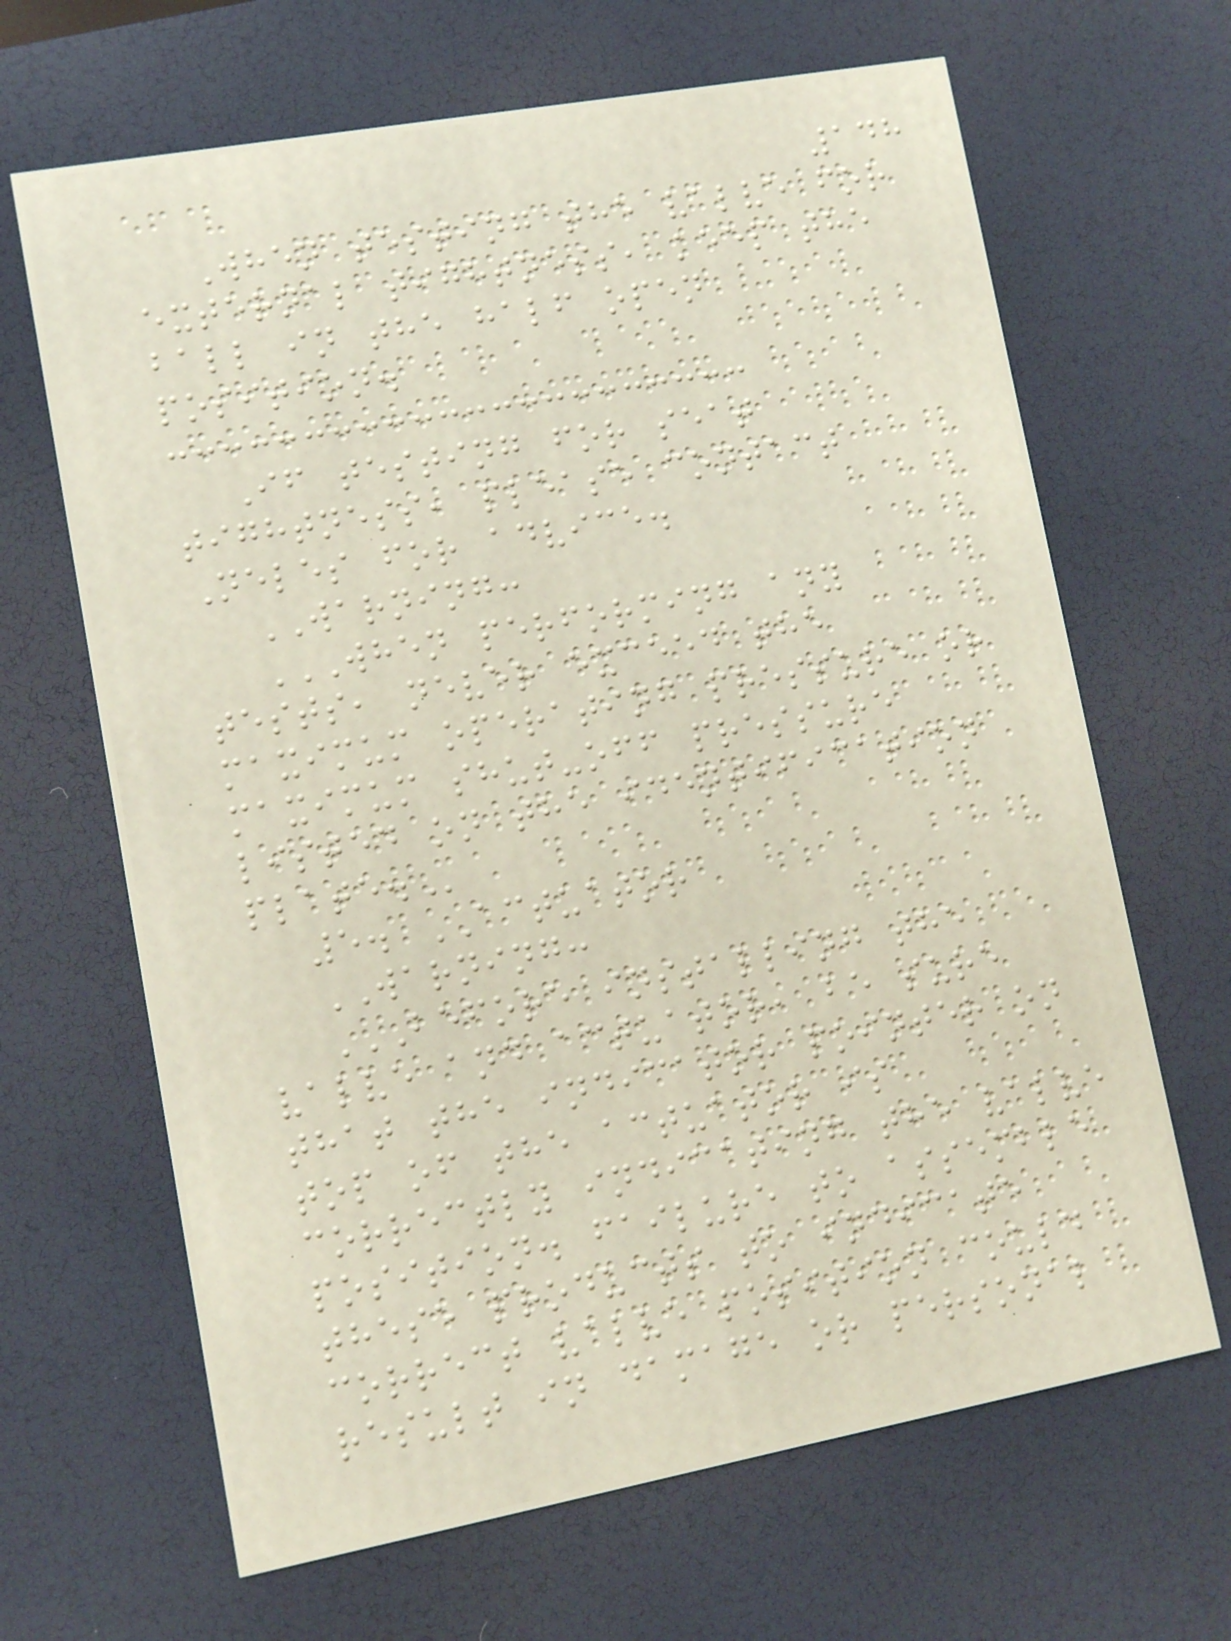148
When testing the valve for
external tightness, keep the
ball in the half open
position.
If testing for seat
tightness, please contact
Neles for advice.
WARNING:
WHEN PERFORMING ANY
TESTS, NEVER EXCEED THE
MAXIMUM OPERATING PRESSURE OR
MAXIMUM SHUT-OFF PRESSURE
LISTED ON THE IDENTIFICATION
PLATE.
5. ACTUATOR
WARNING:
BEFORE INSTALLING THE
VALVE AND ACTUATOR, BE SURE
THAT THE INDICATOR POINTER ON
TOP OF THE ACTUATOR IS
CORRECTLY INDICATING THE VALVE
POSITION. FAILURE TO ASSEMBLE
THESE PRODUCTS TO INDICATE
CORRECT VALVE POSITION COULD
RESULT IN DAMAGE OR PERSONAL
